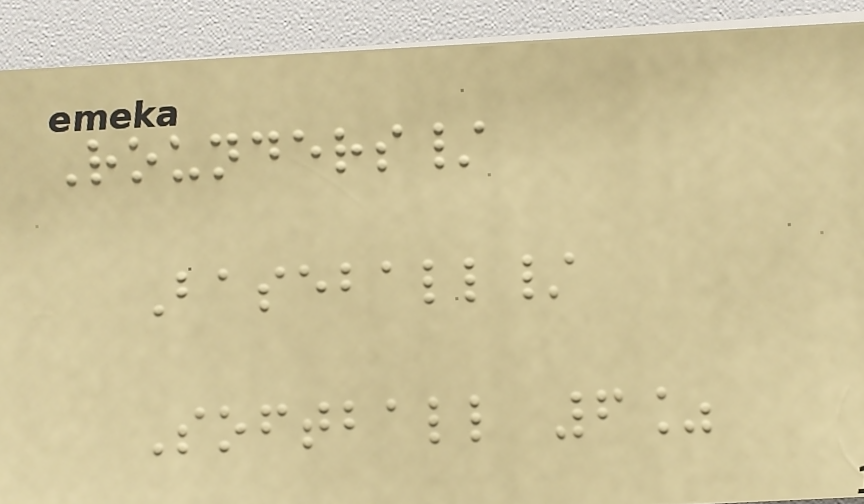Rounders/
Baseball/
Softball 6%
